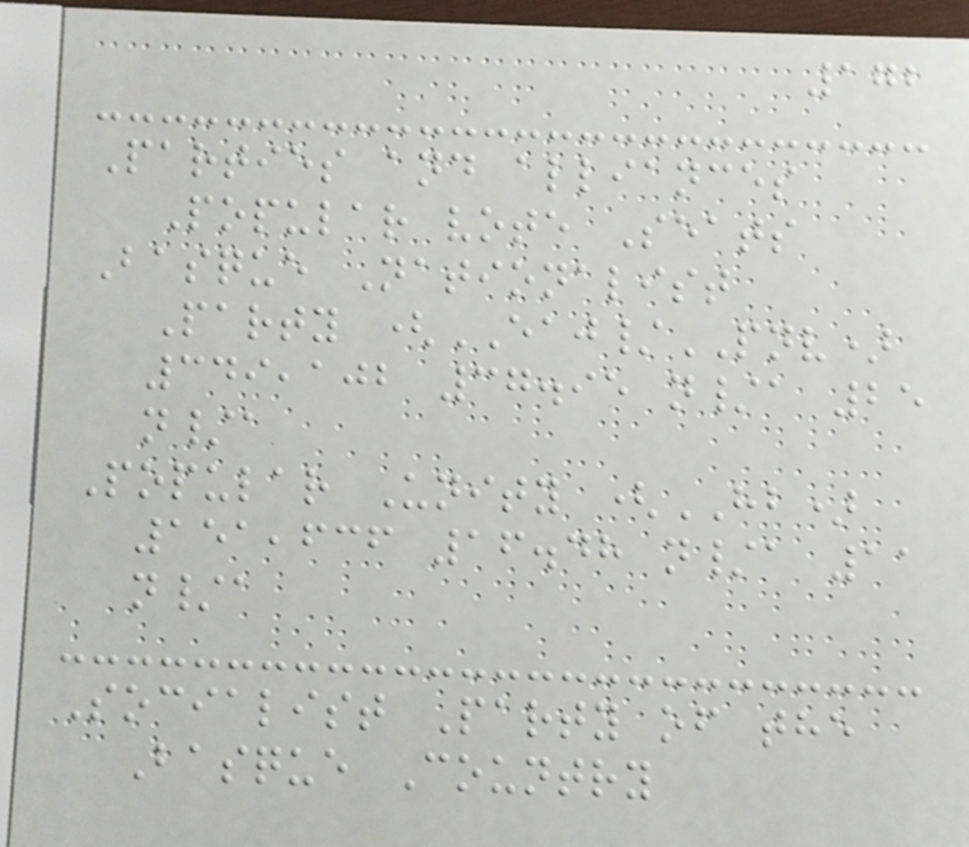172
Parties and alliances
Popular vote Seats
Basque Nationalist
Party (EAJ/PNV)
349,102 37.95 n/a 25
n/a
Popular Unity (HB)
151,636 16.48 n/a 11
n/a
Socialist Party of the
Basque Country
